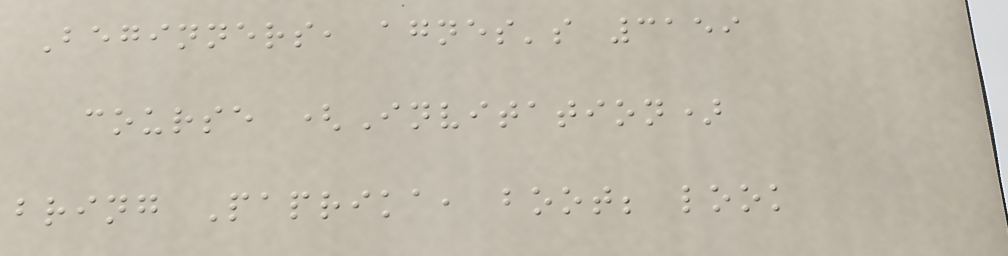Beginners, agnes's 3159
course (Invitation)
bring Paprika, boot; look
